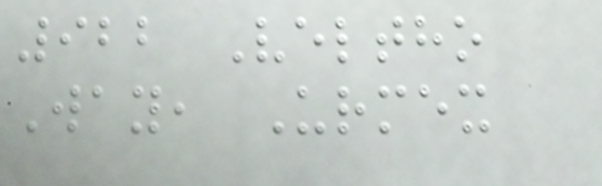922 Veltho
Way, Urmex
